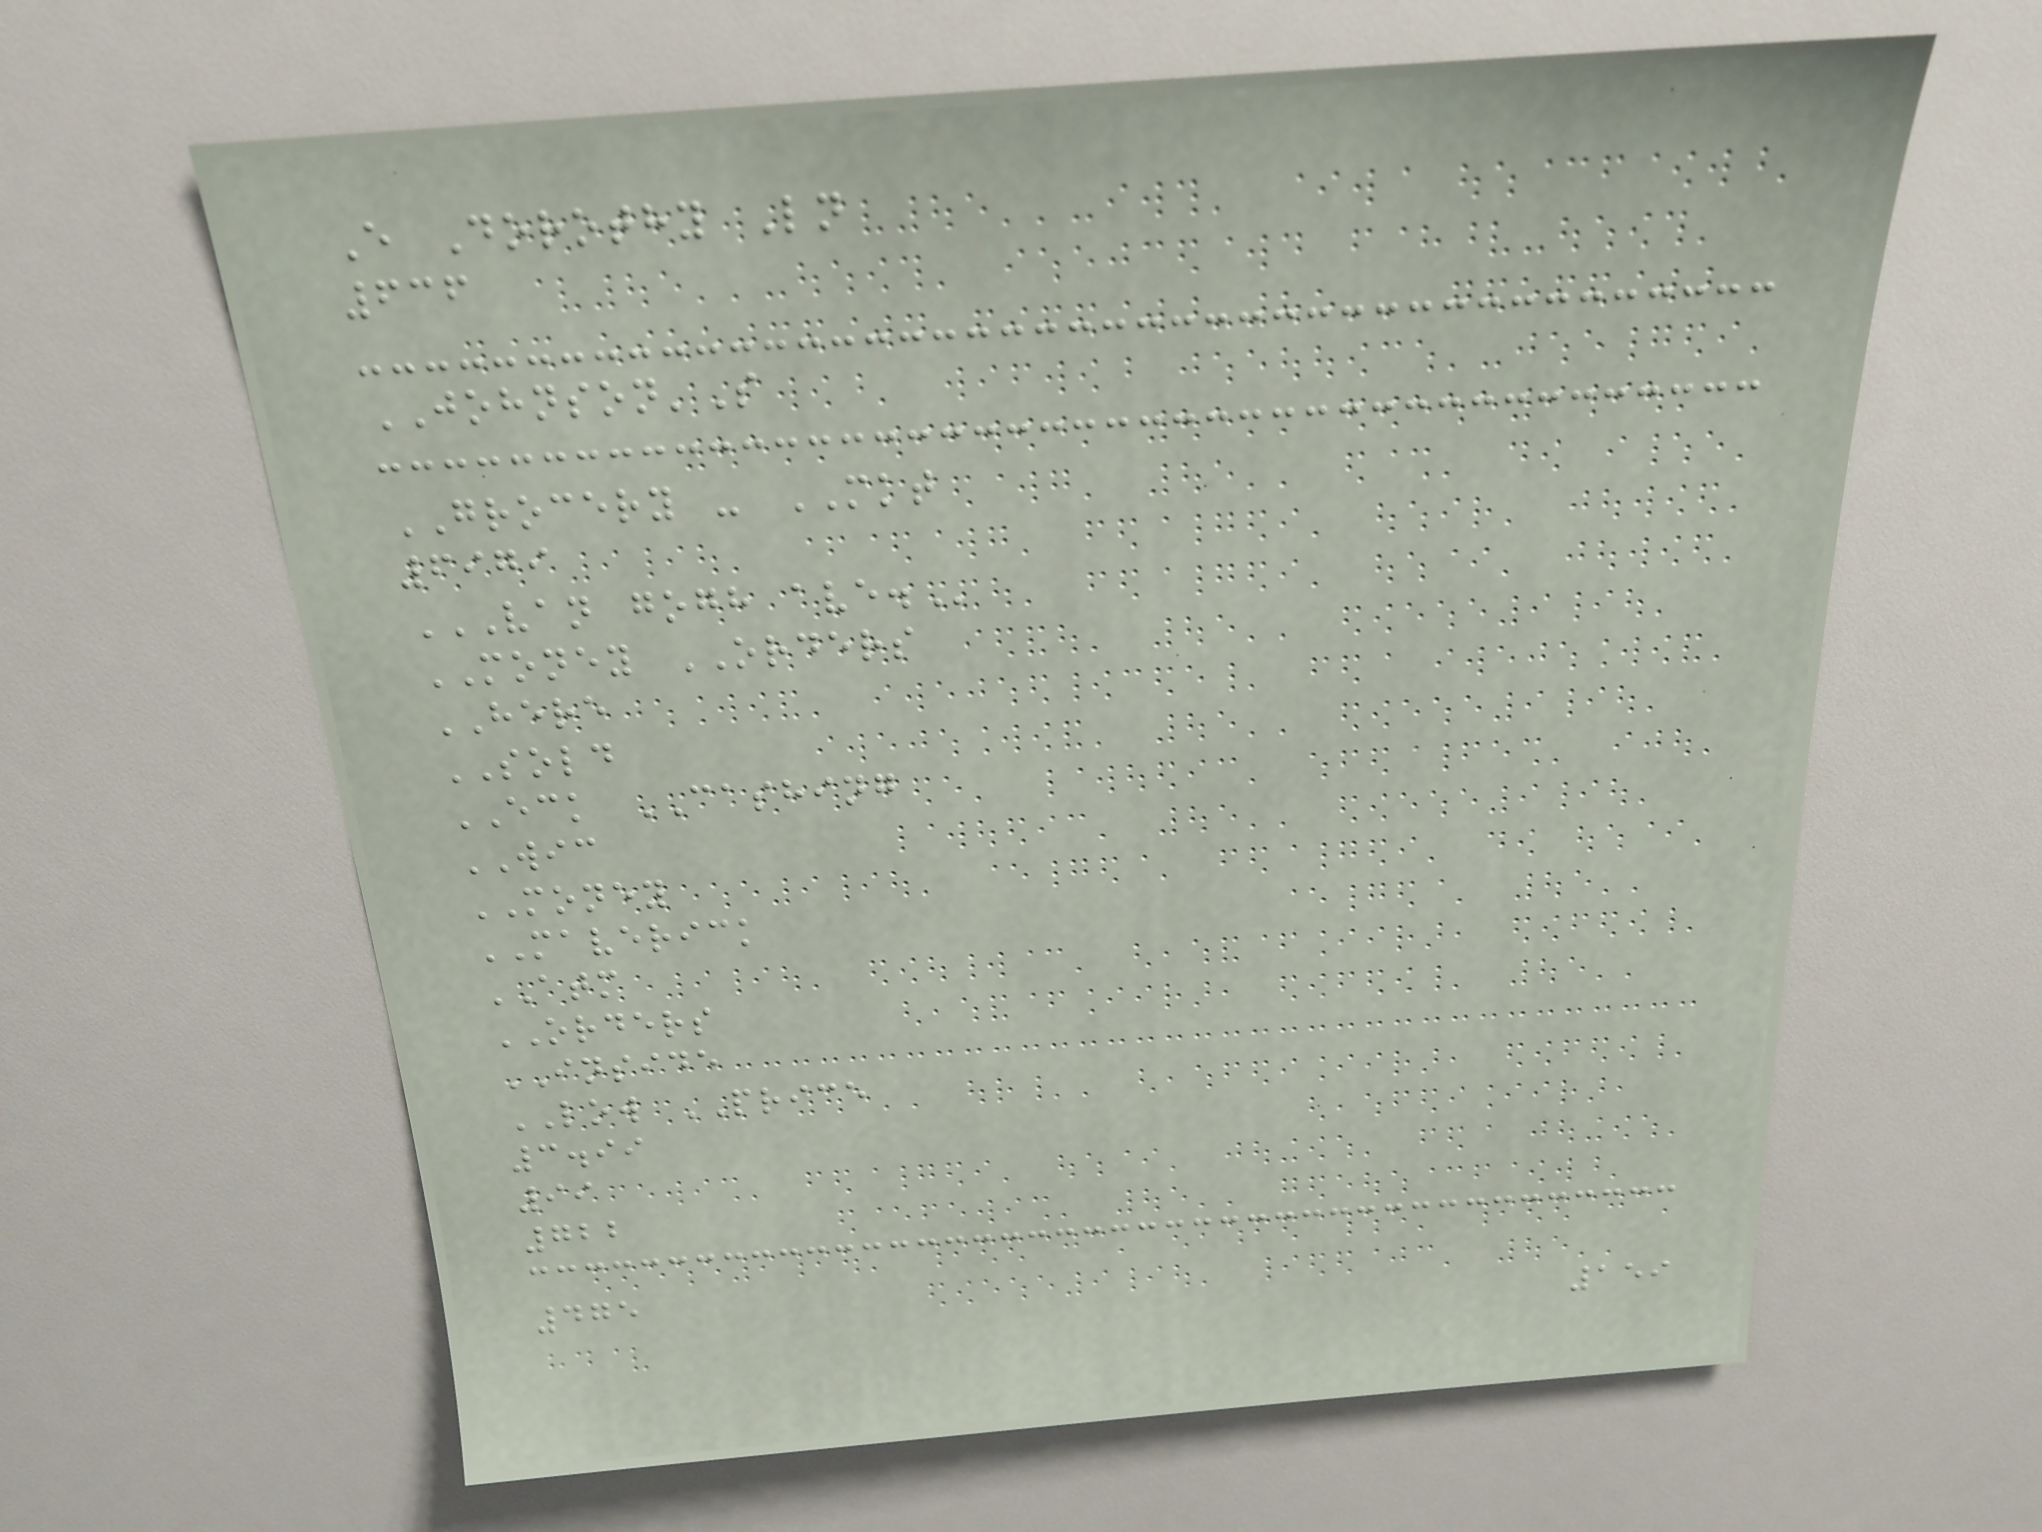E Dorothy Ln
636
JOHNSON'S
GROCERY - MKT
6979
VAN GOGH AVE.
MONEY ORDERS
HERE
SOLD
ECK CASHING
WIC
MONEY
MAVERICK
ATM
ORDERS
INSIDE
LOW PRICE
3.99
99
722
475
159
